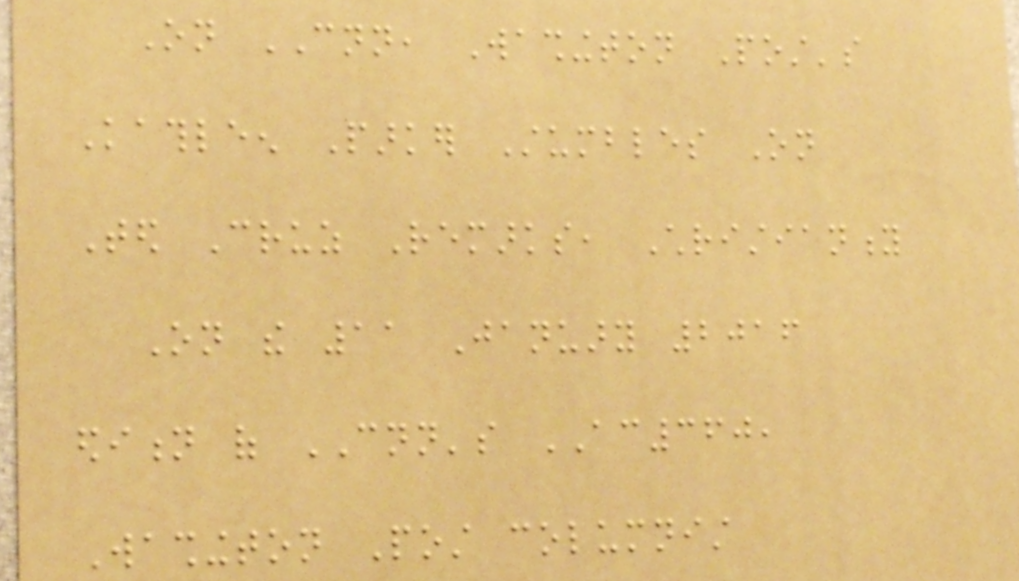On CNN, Washington Post's
Kathleen Parker Stumbles On
Ted Cruz Remarks, Christianity
On the 11 January 2016
edition of CNN's AC360,
Washington Post columnist
